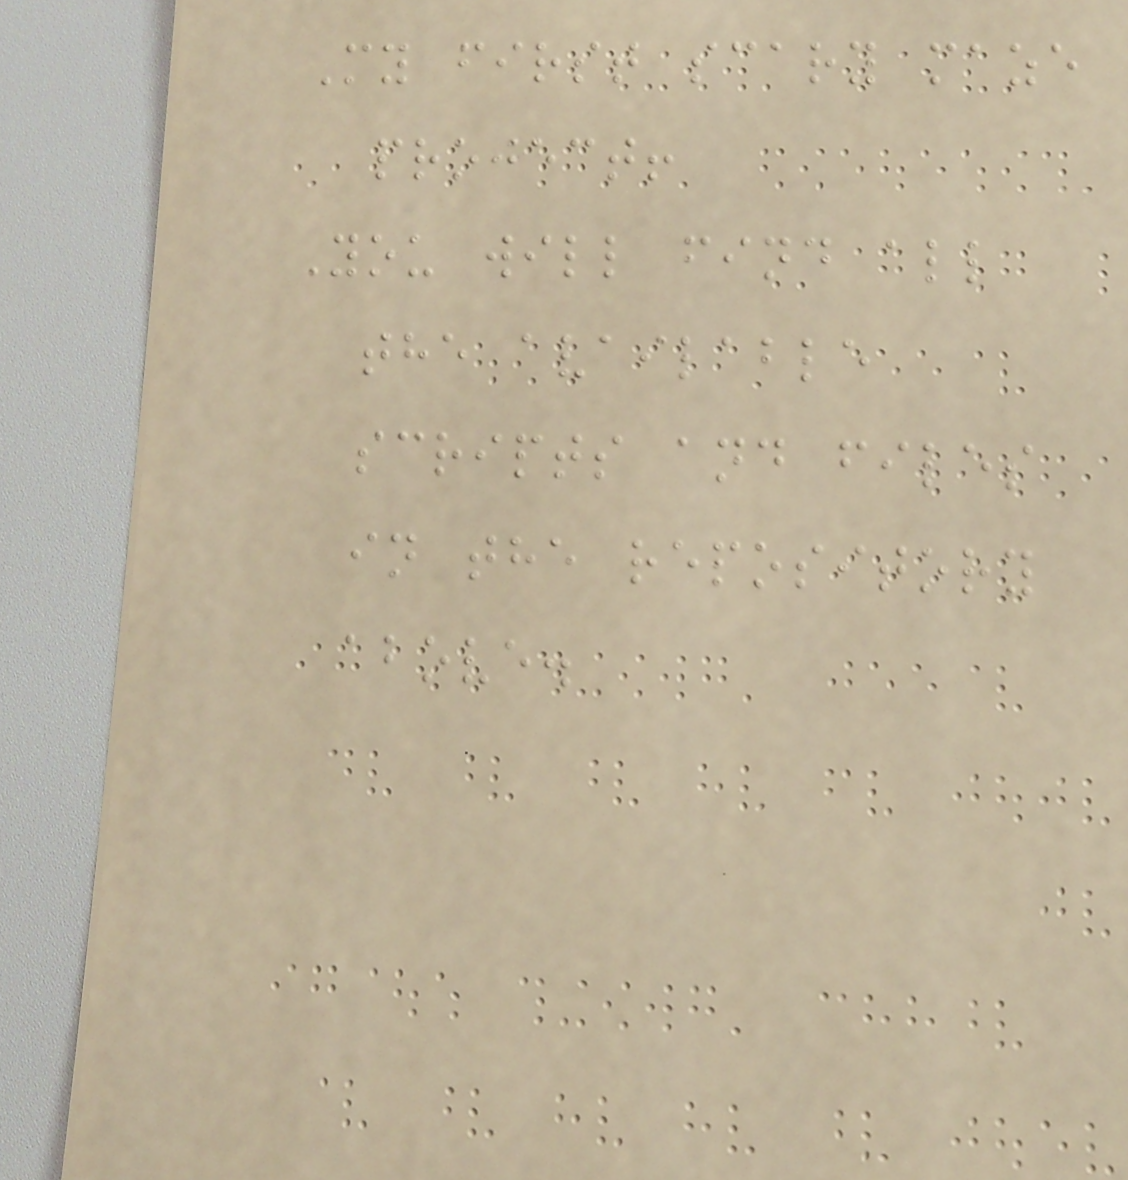My first scary maze
project!
You will find all
the available
scripts and files
in the repository
above.
